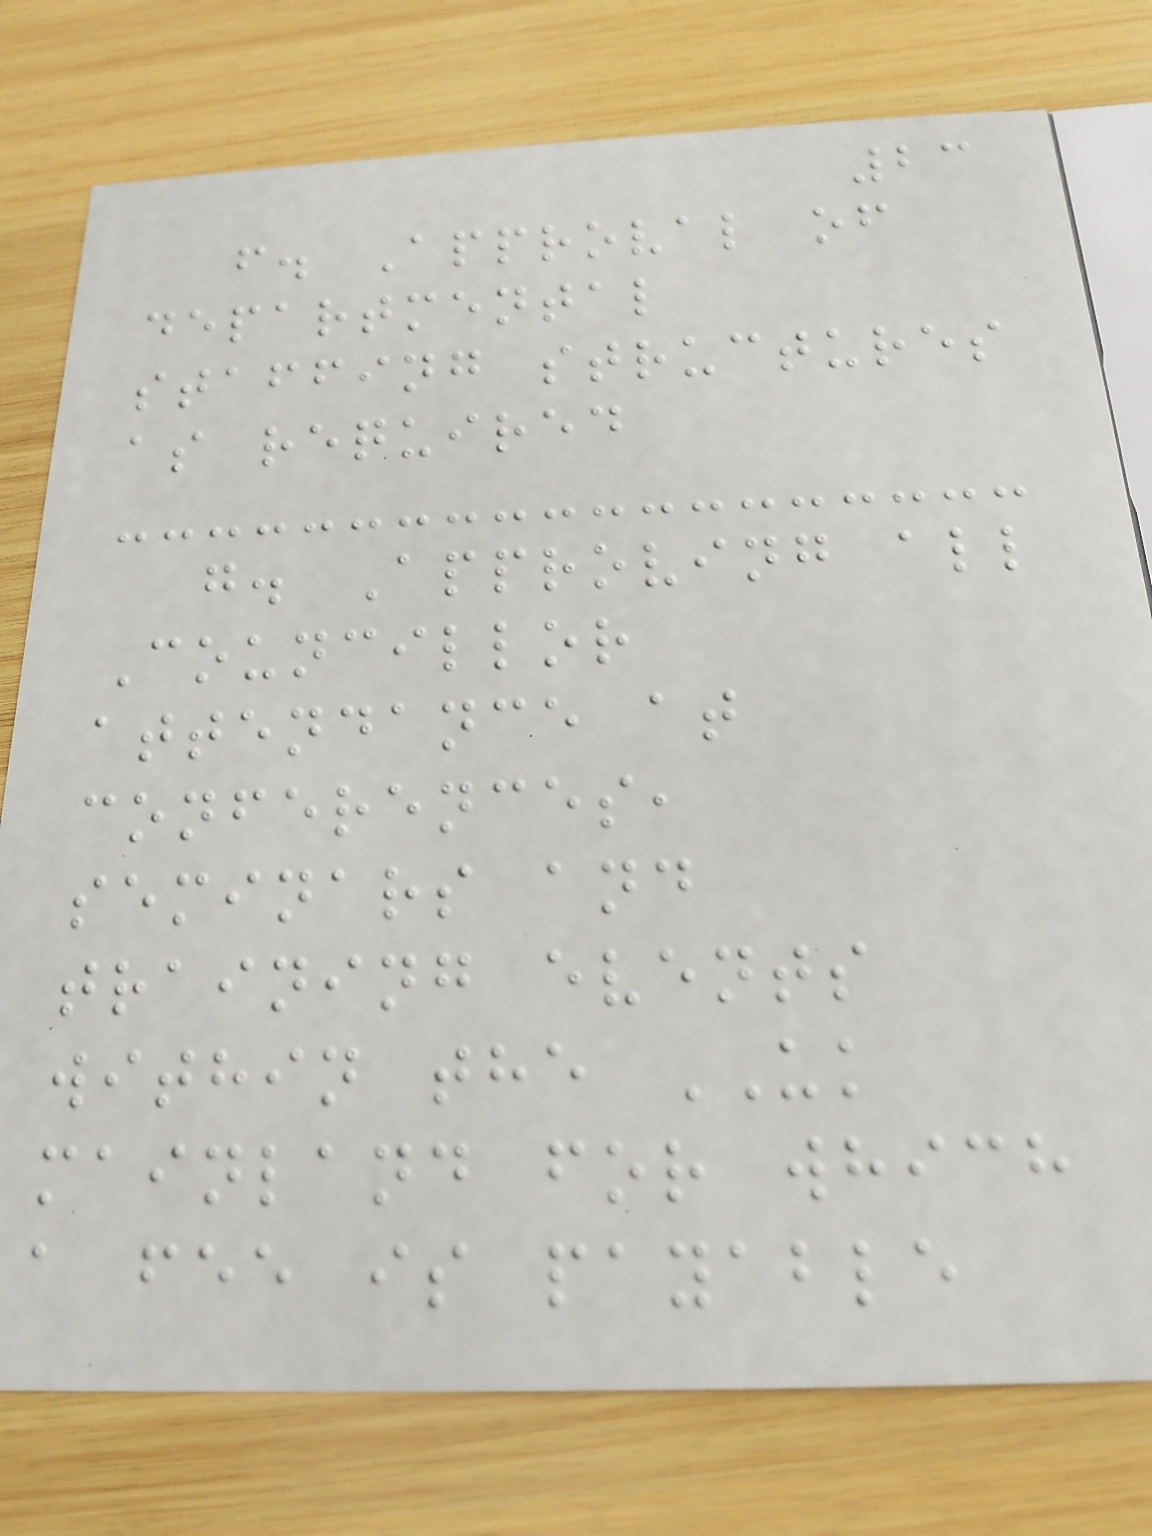23
f. Approval of
departmental
staffing structures
as required
g. Approving all
Councillor
attendance at
conferences,
seminars and
training events
within the UK
mainland for which
a fee is payable
